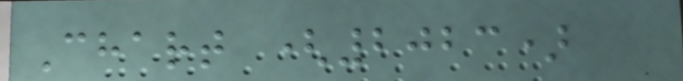Chart (2023)
